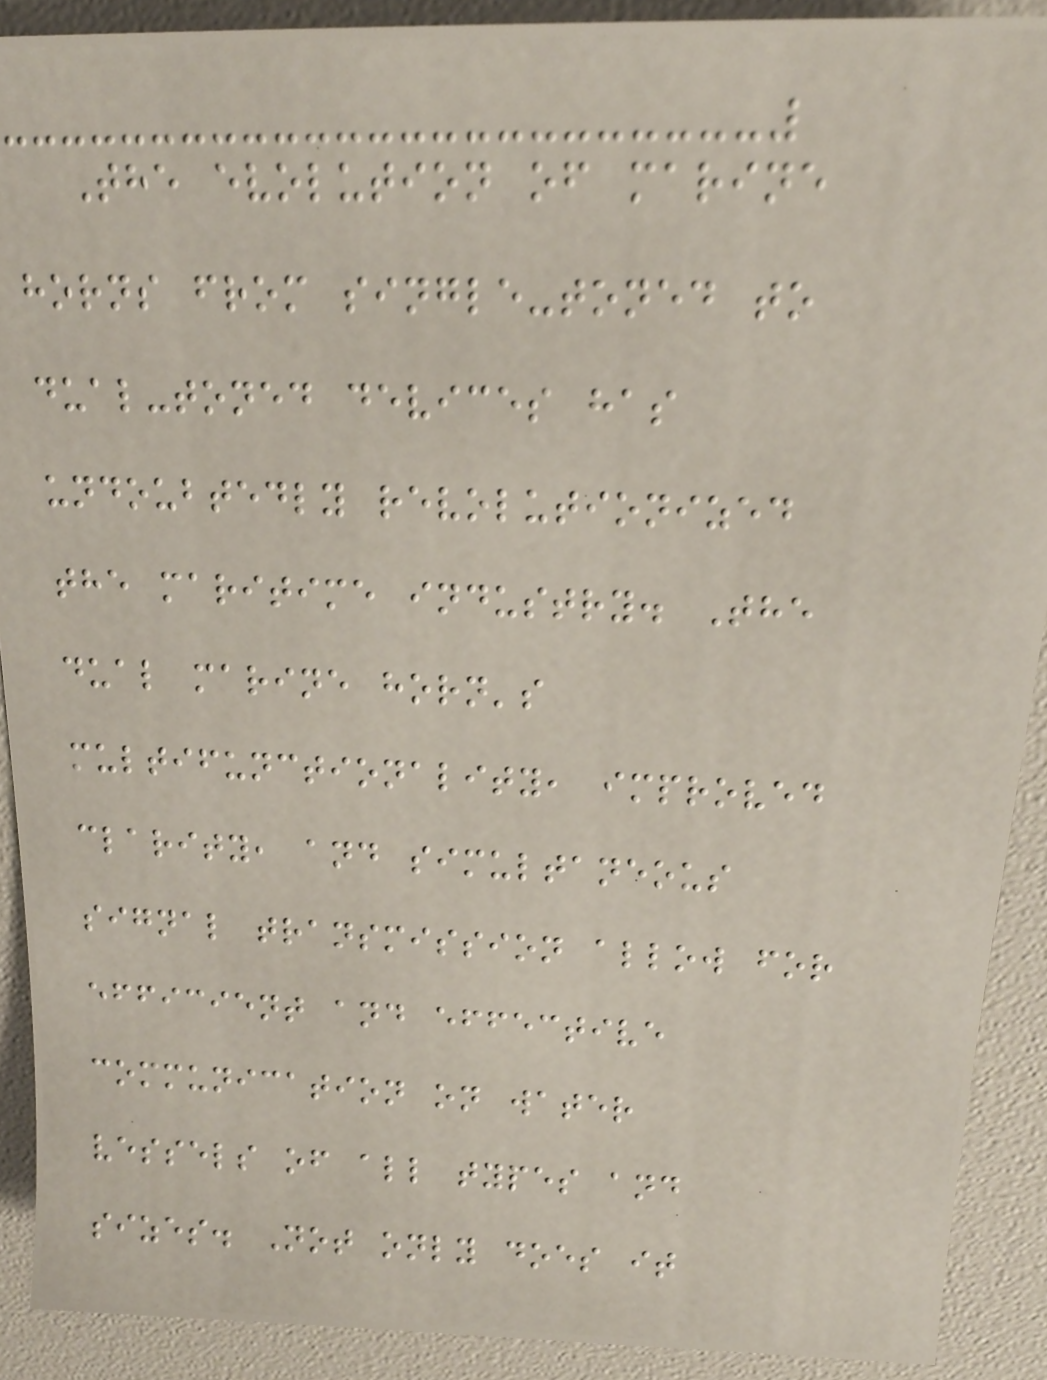The evolution of marine
horns from single-toned to
dual-toned devices has
undoubtedly revolutionized
the maritime industry. The
dual marine horn's
multifunctionality, improved
clarity, and simultaneous
signal transmission allow for
efficient and effective
communication on water
vessels of all types and
sizes. Not only does it
